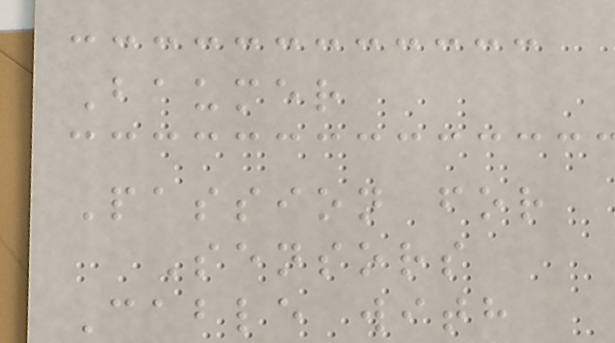Baumer
Passion for
Sensors
Cable with
